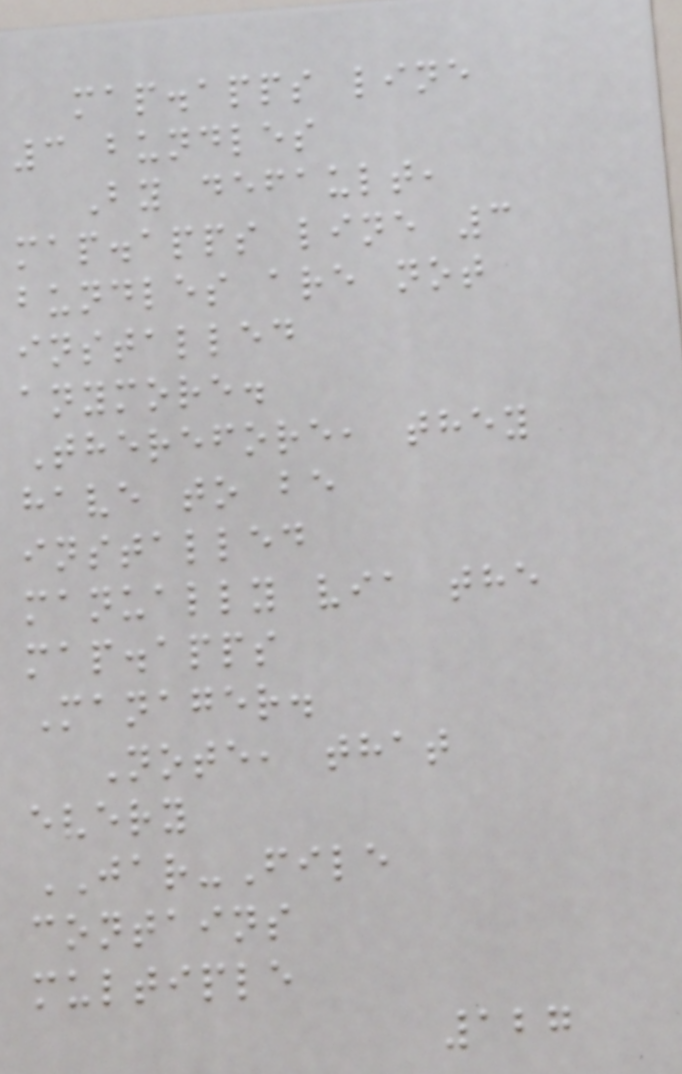map.apps line
3 bundles
By default,
map.apps line 3
bundles are not
installed
anymore.
Therefore, they
have to be
installed
manually via the
map.apps
Manager.
Note, that
every
JAR-File
contains
multiple
127
